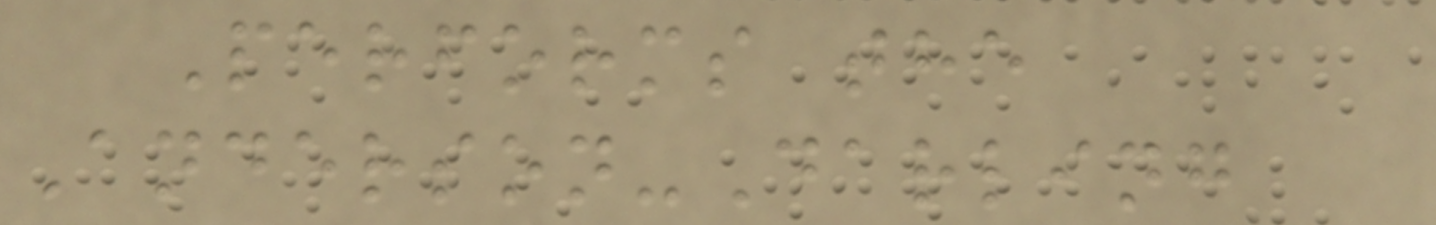Performs the
Anderson-Darling
